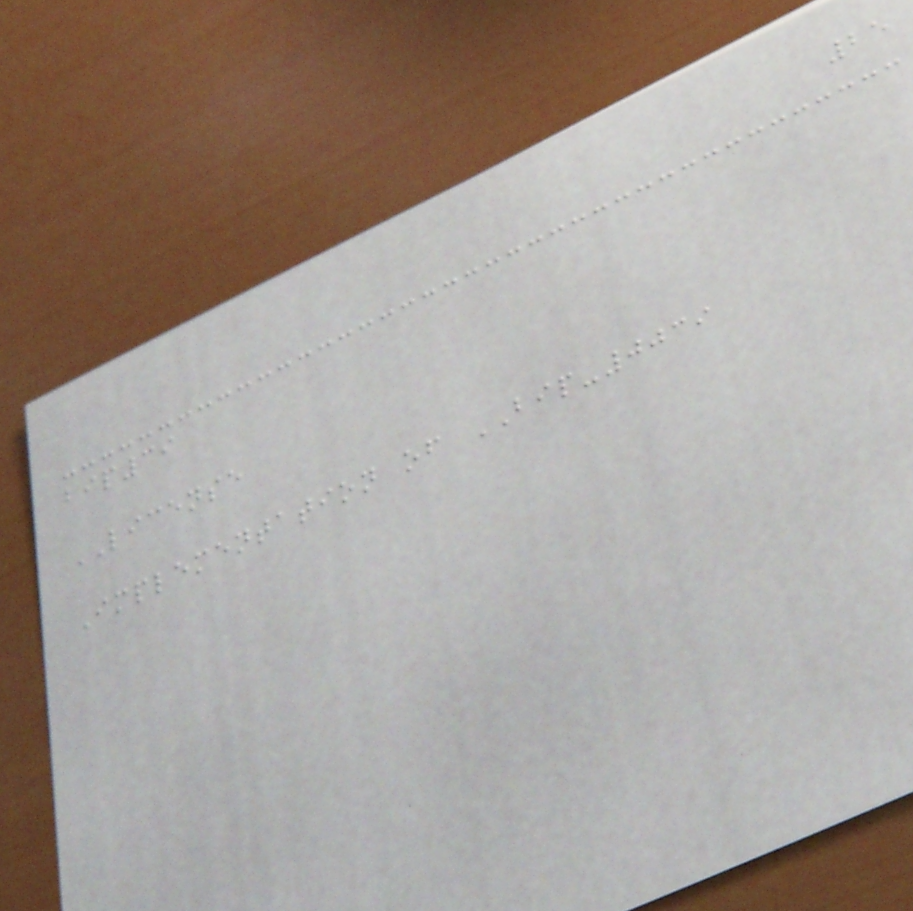25
bip39
LICENSE
Implementation of BIP-0039
